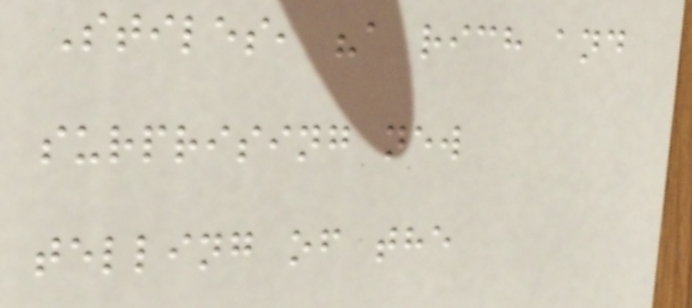Stiles, "a rich and
surprising new
telling of the
